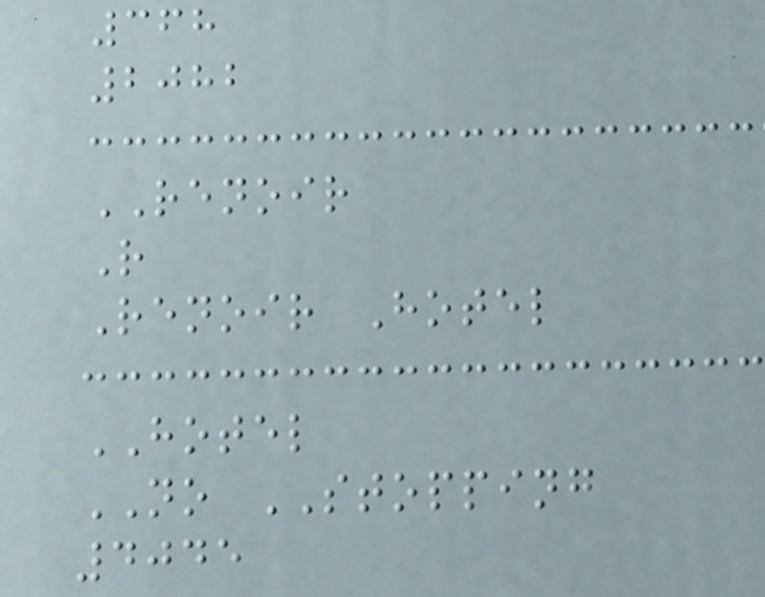368
2082
RENOIR
R
Renoir Hotel
HOTEL
NO STOPPING
4045
